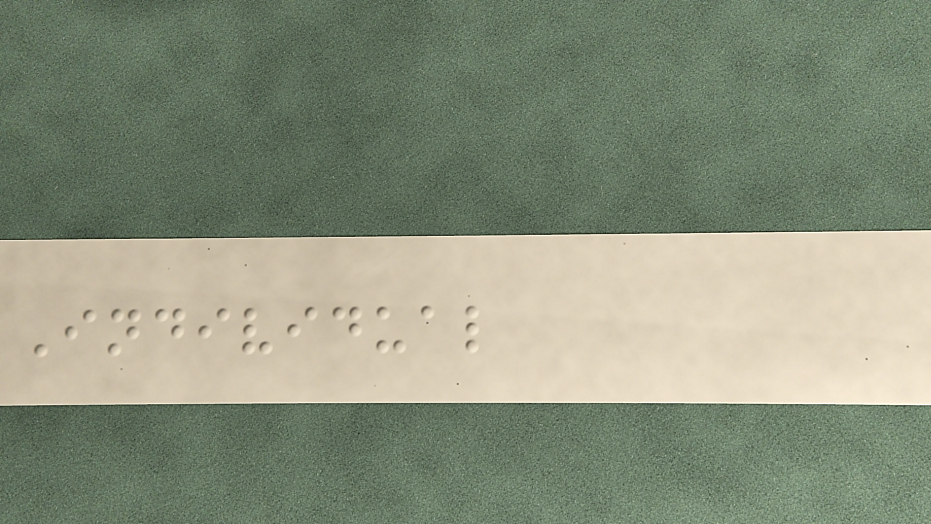Individual
